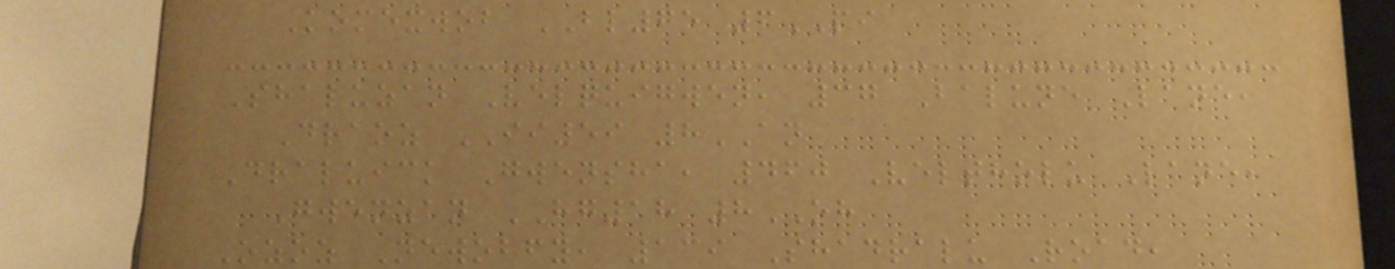Komexwob BL75 6PI
Shaluzan Velquigwen, 37 Balune Lane,
Draoz II59 8AN
Draluick Gwensha, 460 Veltholu Lane,
Gwenzan HG18 8OH
Ozoz Newobfy, 139 Shadralu Road,
